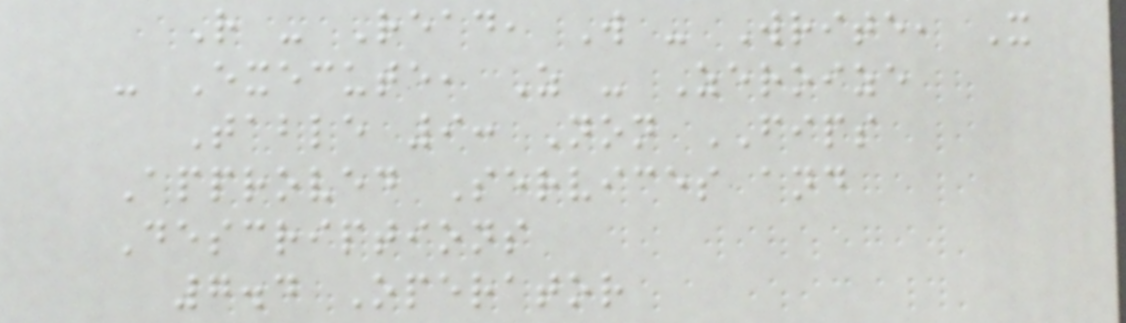R - Read, W - Write, X
- Execute, Z - Zeroize
Table 9: Non FIPS
Approved Services and
Descriptions
7.4 Operator
